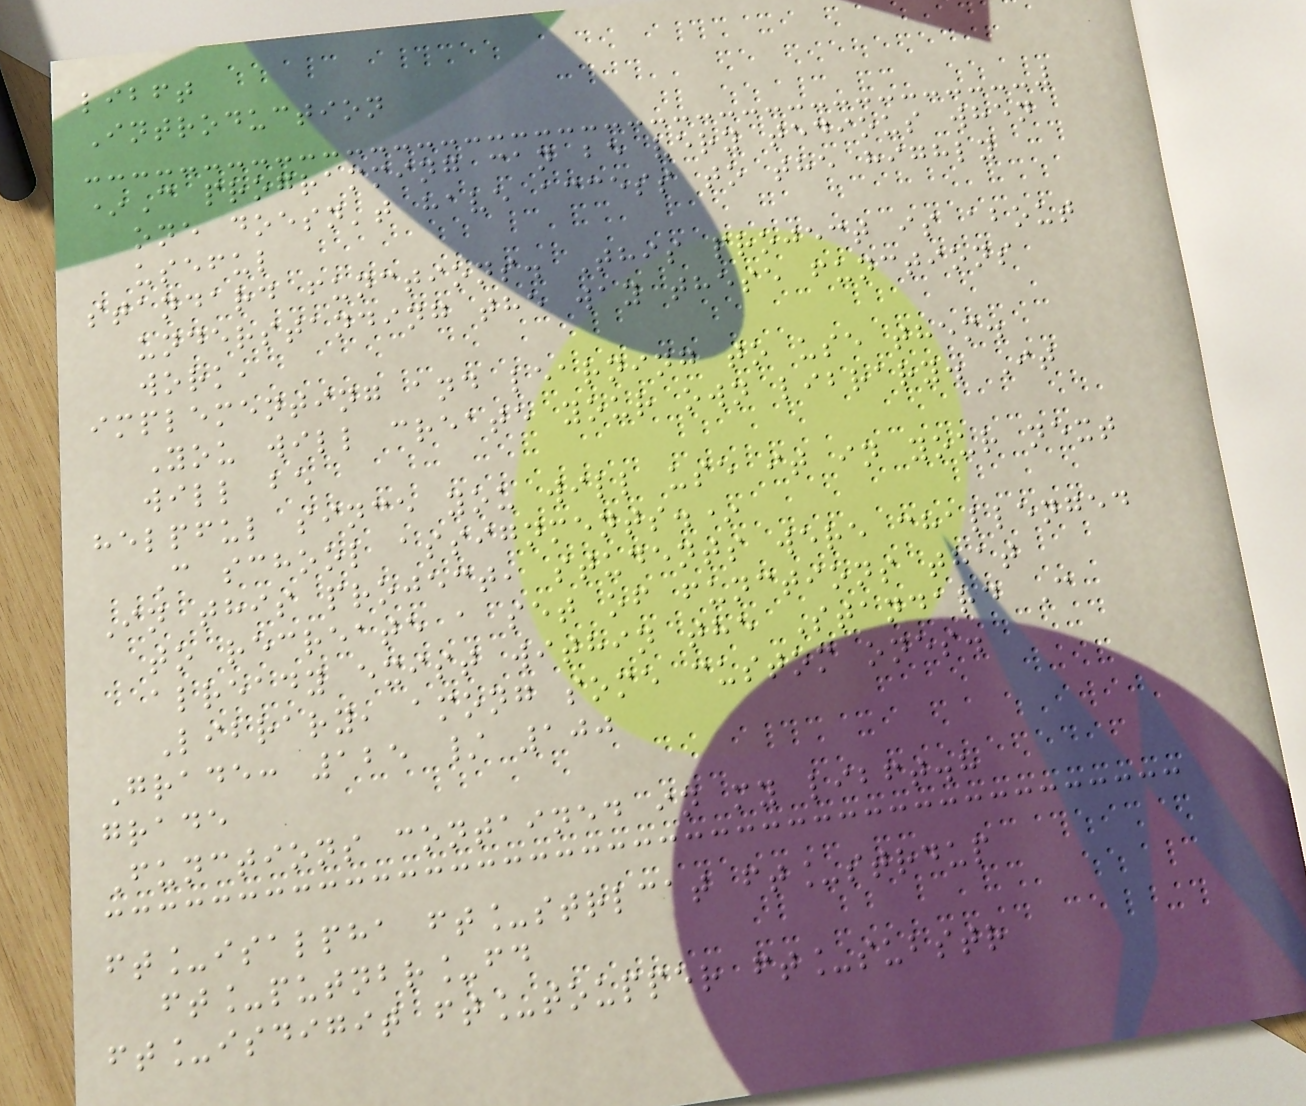libft
Introduction
*C programming can be very tedious when
one doesn't have access to the highly
useful
standard functions. This project is about
understanding the way these functions
work,
implementing and learning to use them.
You will create your own library. It
will be
helpful since you will use it in your next
C school assignments.*
In this project, students were challenged
to recreate a set of functions that
already exist within the Standard C
Library, among some custom ones.
Grade: 125 / 100
grade
Functions contained in my libft.h
ft_isalpha ft_strlcat ft_strdup
ft_putnbr_fd
ft_isdigit ft_toupper ft_substr
